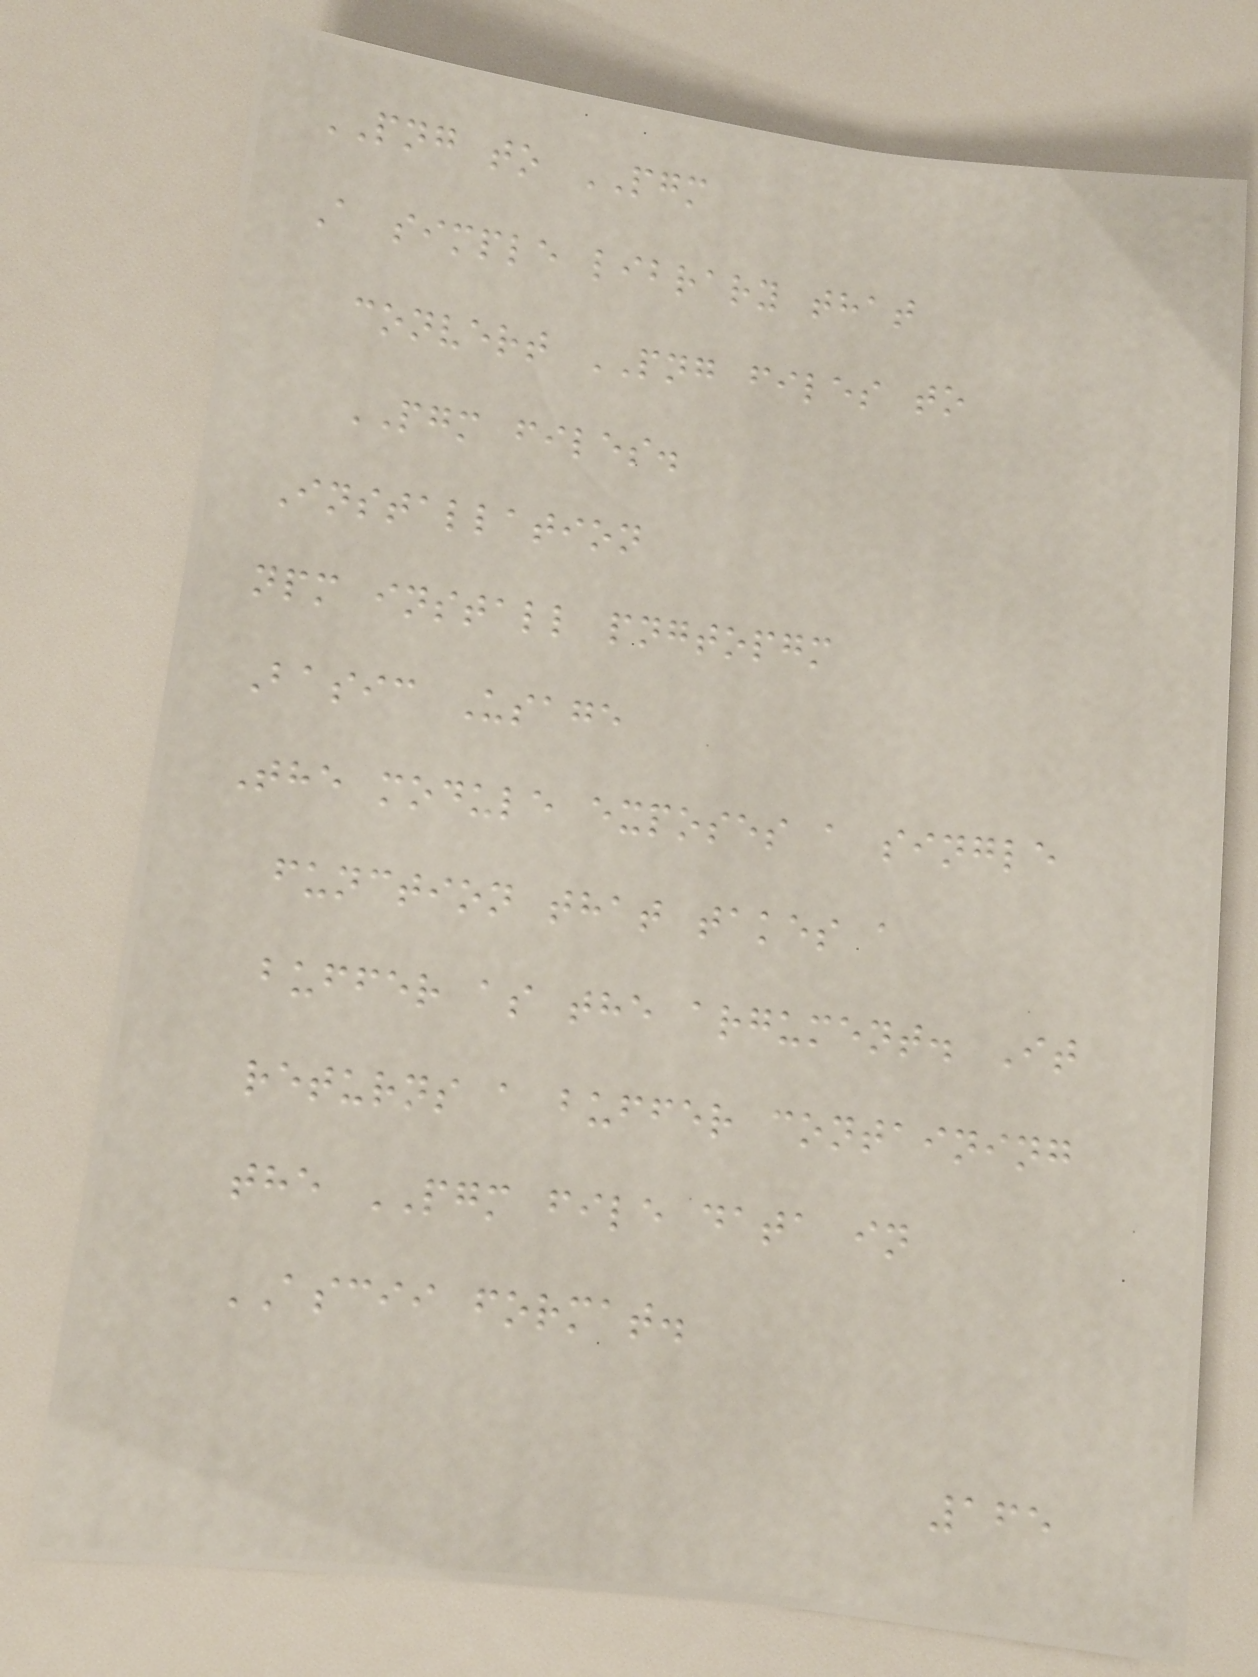PNG to PGM
A simple library that
convert PNG files to
PGM files.
Installation
npm install pngtopgm
Basic Usage
The module exposes a single
function that takes a
buffer as the argument. It
returns a buffer containing
the PGM file data in
ASCII format.
165
